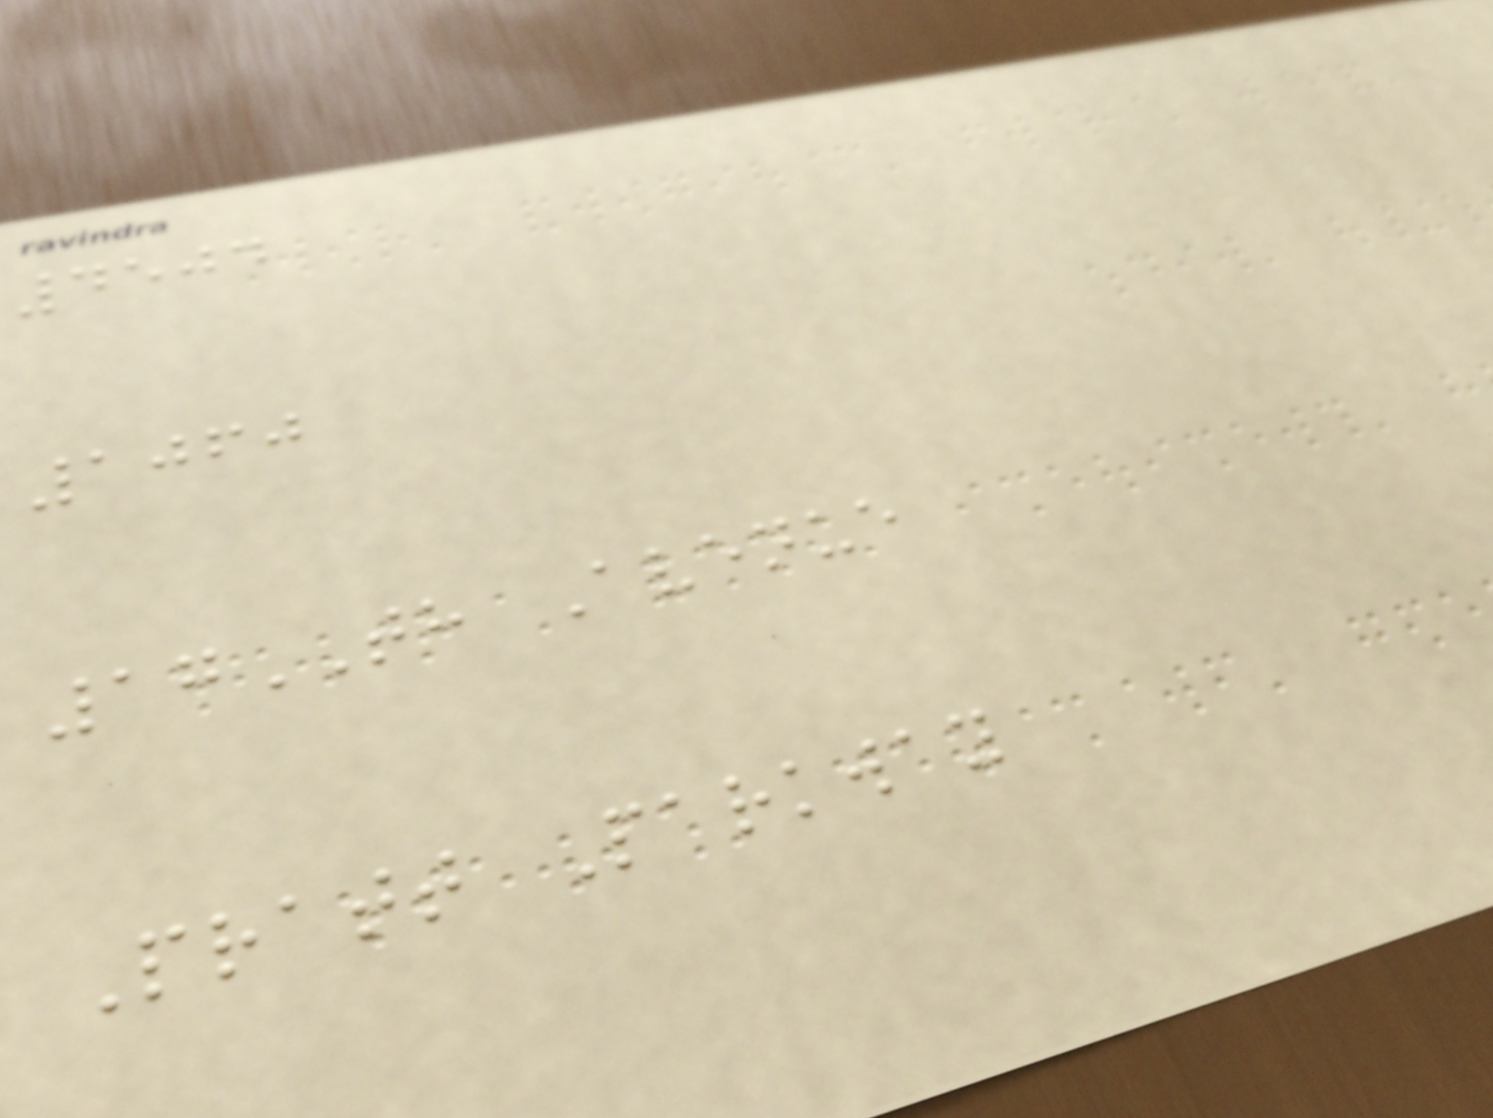4504
1060
17TH Avenue
Pratt Parkway
